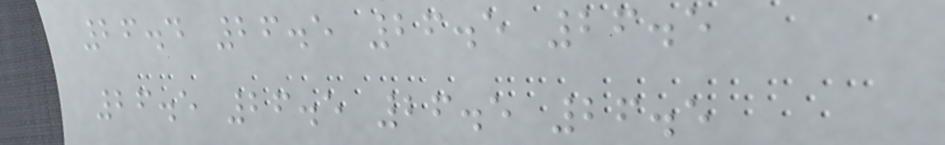26.4 26.5 26.5 26.5
26.5 26.5 26.5 26.5
